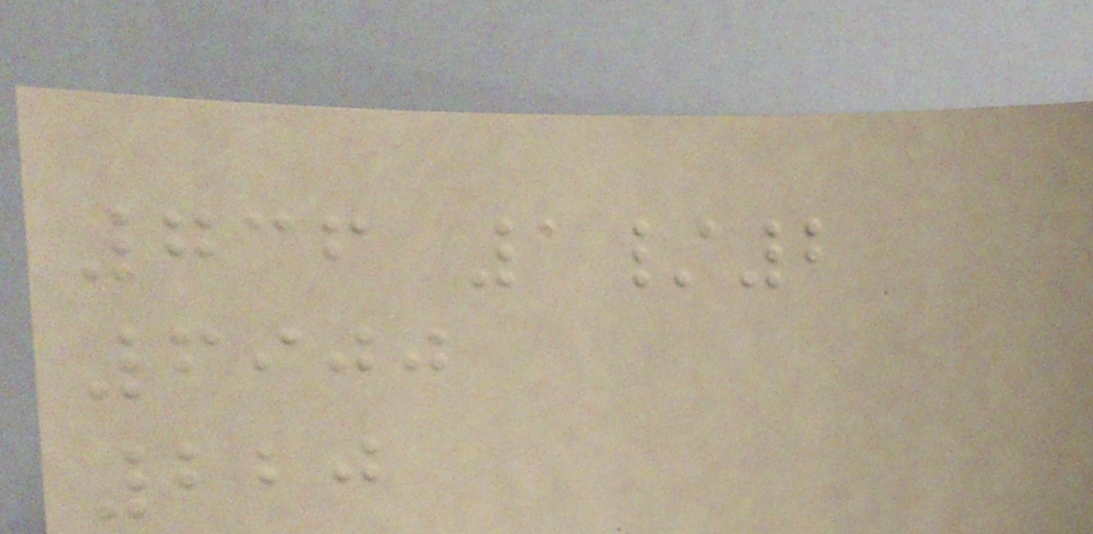736 1/2
6900
220
